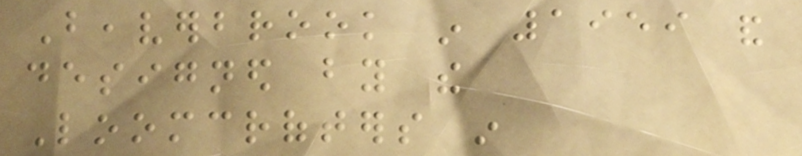Beaverbrook in 1959 and
designed by the
Loomcrofters in
